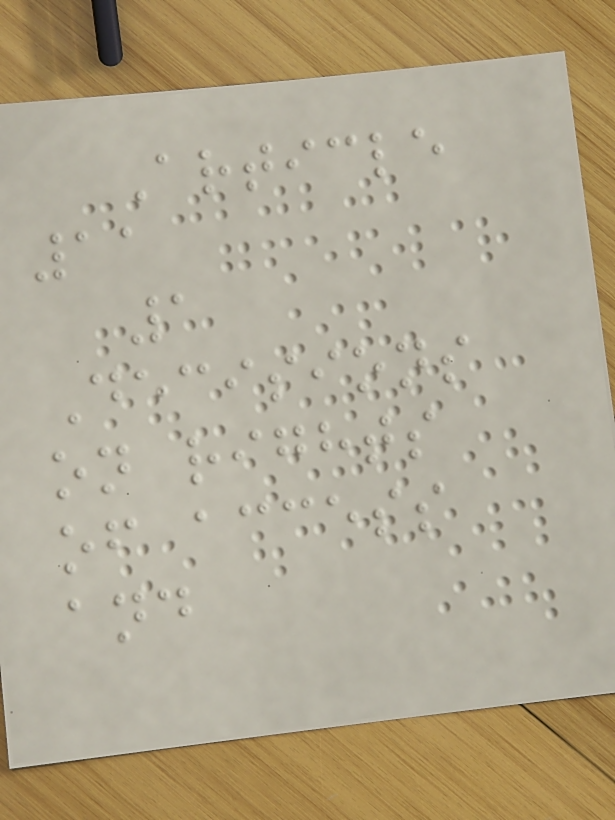Article
11
1
Decisions
on rights
of access
and
